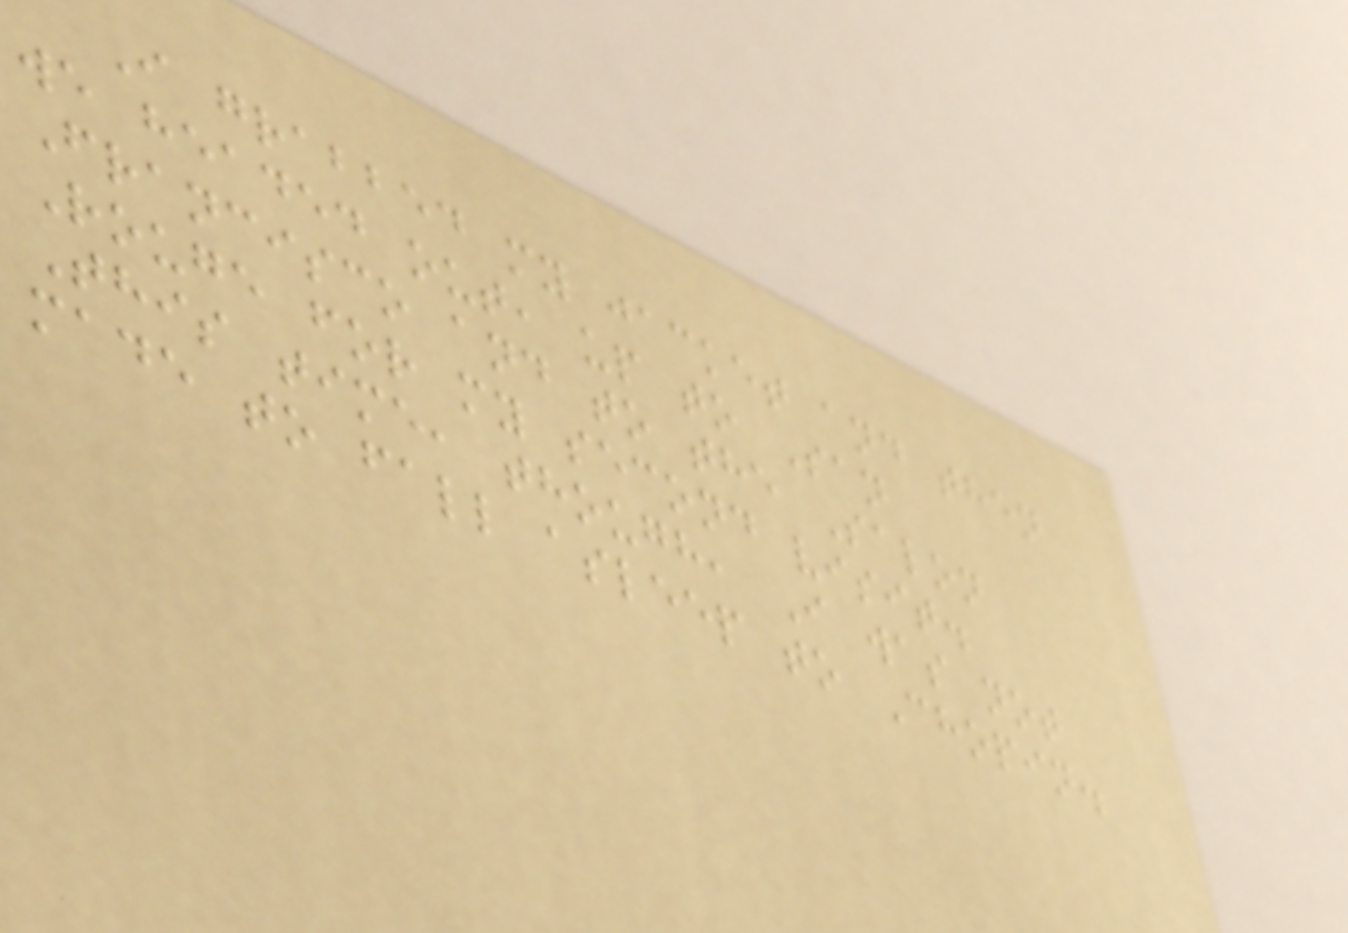I grabbed my jacket and then
we headed out, up to San
Francisco and to the Salon
Rouge for my second visit.
This time, though, I was not
made to fall asleep to Chopin.
